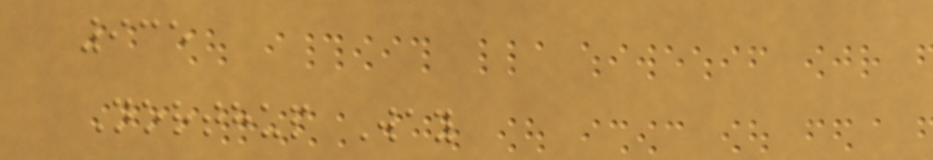935
Northup Way
